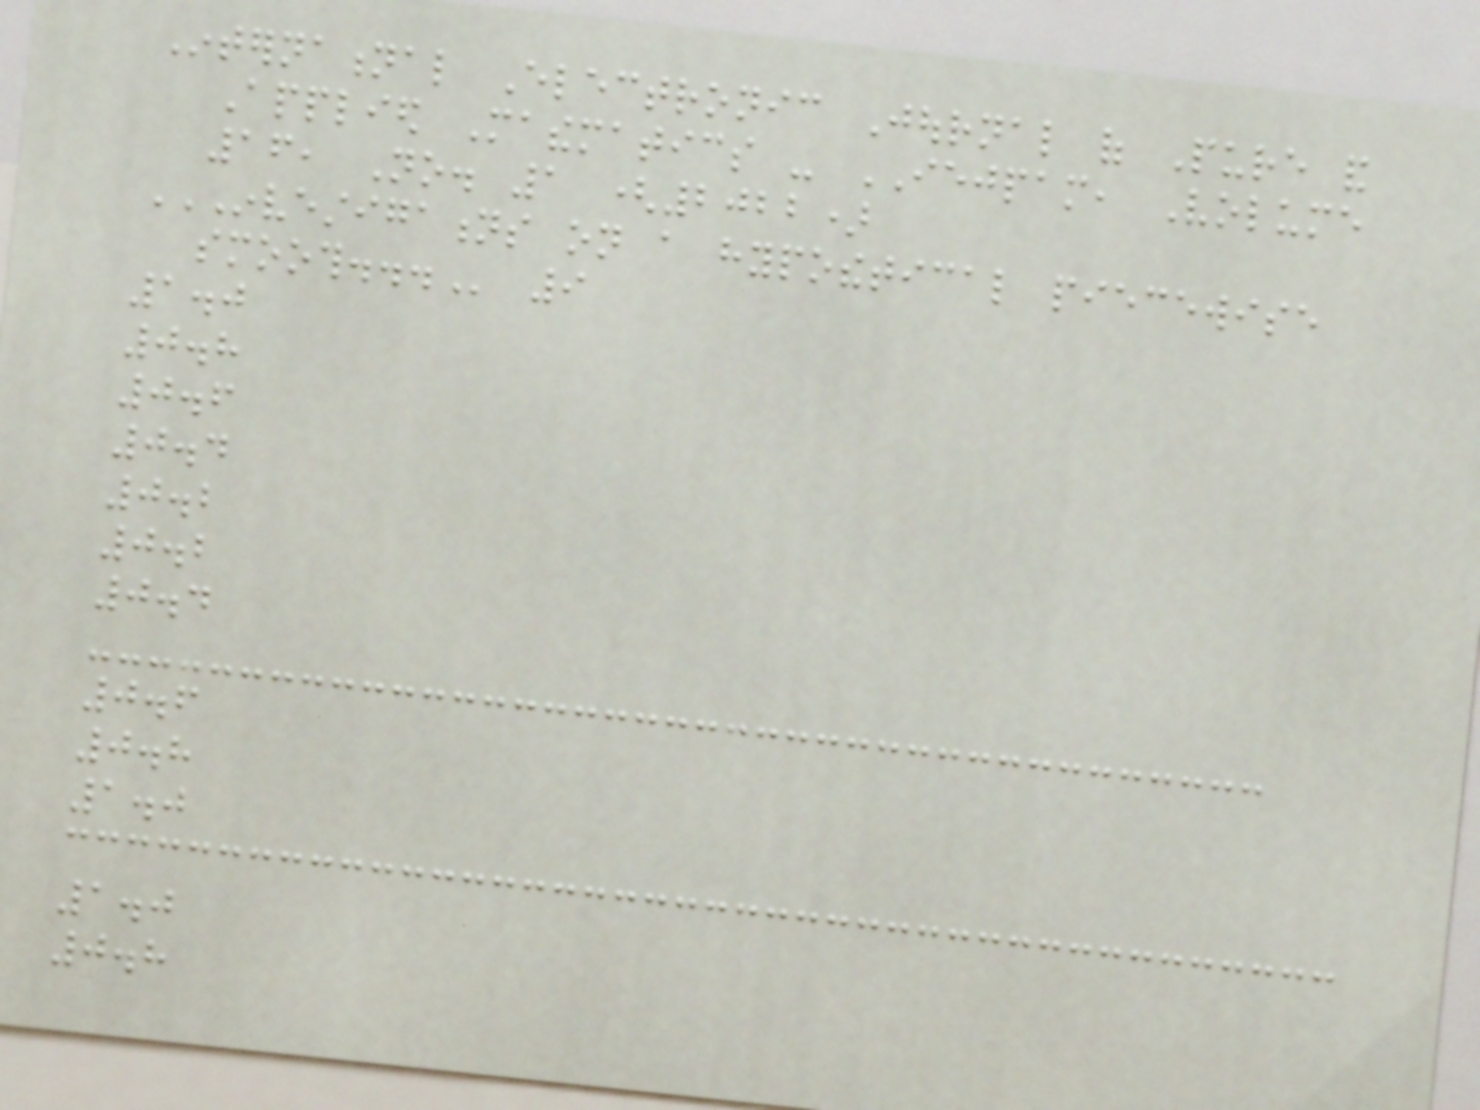International Electronic Journal of Pure and
Applied Mathematics - IEJPAM, Volume
16, No. 1 (2022)
INVESTIGATIONS ON A HYPOTHETICAL PIECEWISE
SMOOTH... 9
1.0
0.8
0.6
0.4
0.2
0.2
0.4
0.6
0.8
1.0
1.0
0.8
